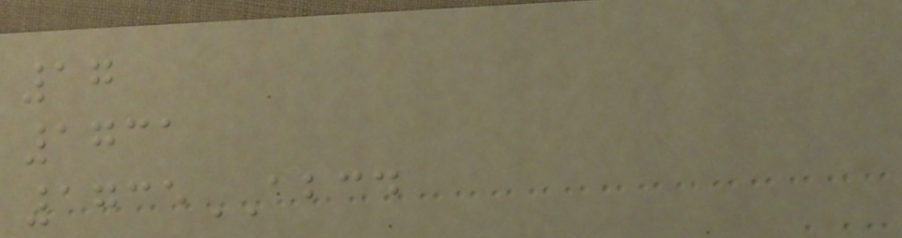17
1731
1735ABCD
